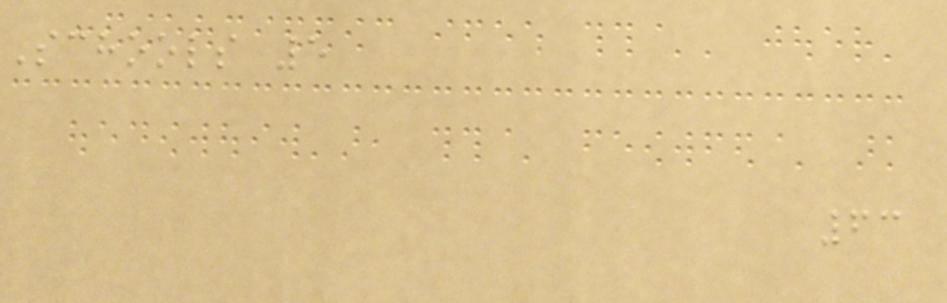Schools 5
63
